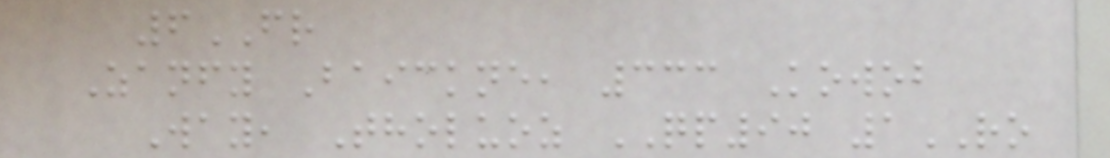6FR
Zanfy Baickne, 333 Kowob
Way, Tholuoz QP90 1RO
